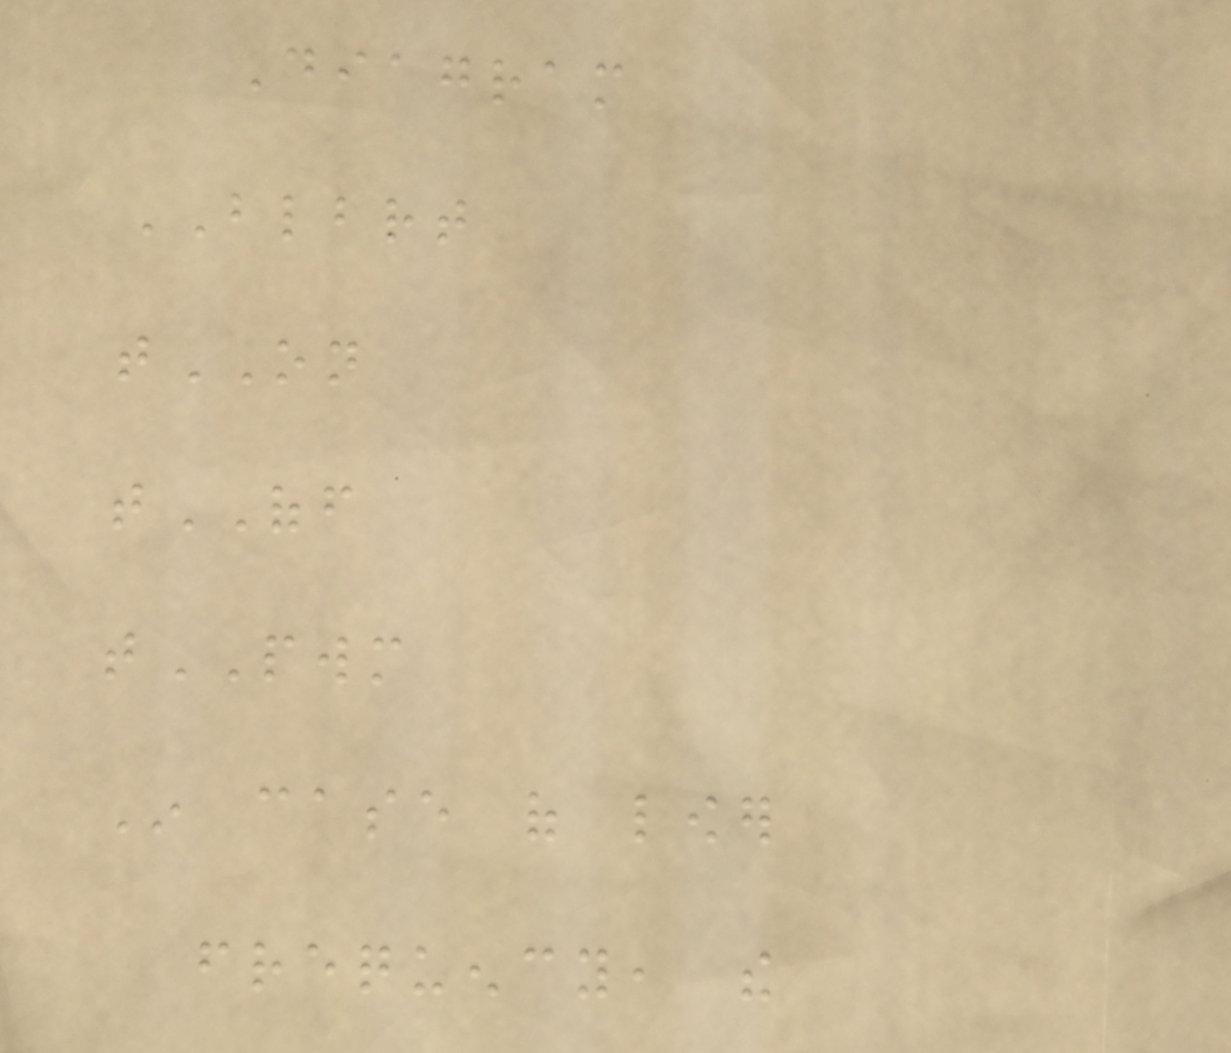Diagram
BLBRT
tON
tOFF
tPWM
In case of lower
frequency, the
